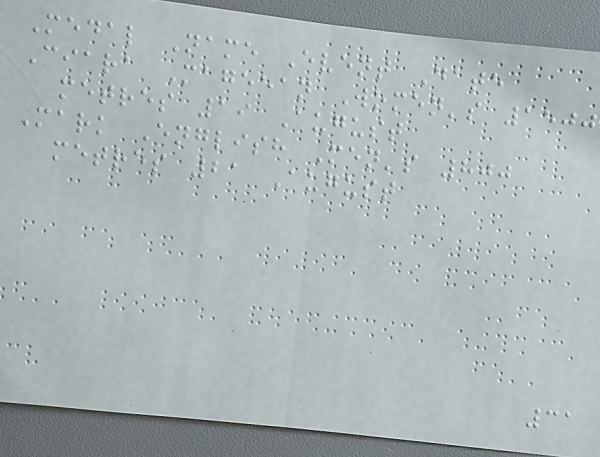Medal Name Event Date
Ciara Mageean Women's 1500
metres 19 August
Mark English Men's 800
metres 21 August
31
